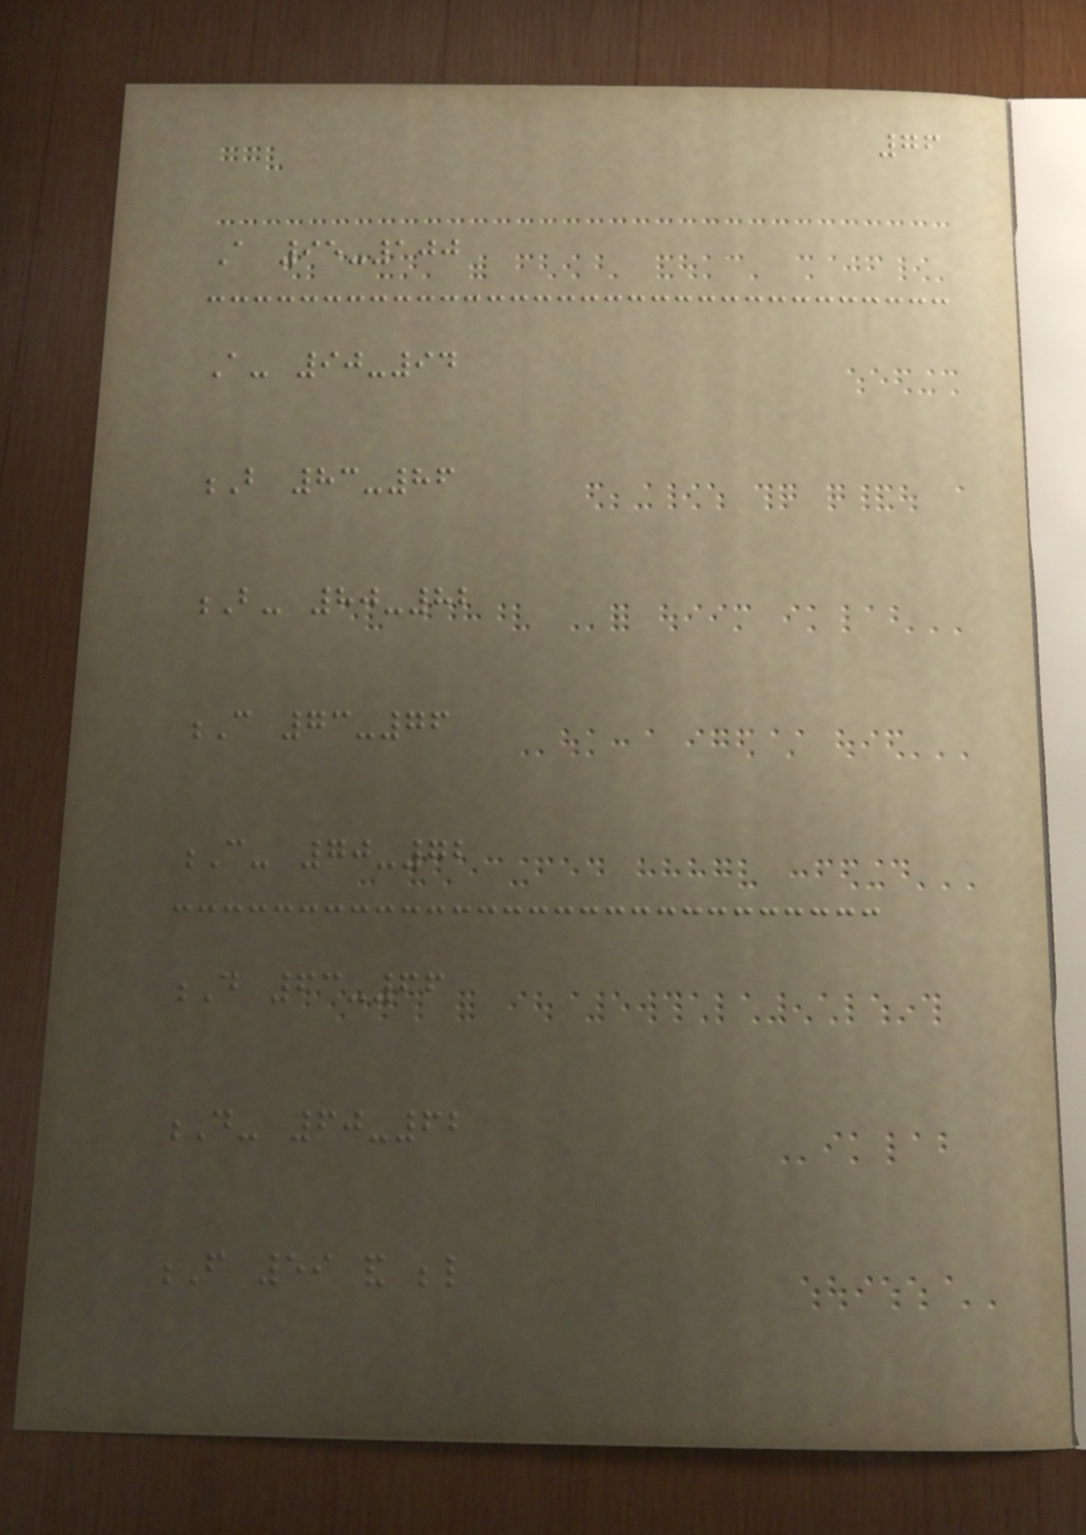76
A 95-100
A- 90-94
B 83-86
B- 80-82
C 73-76
C- 70-72
D 63-66
D- 60-62
F 59 and below
